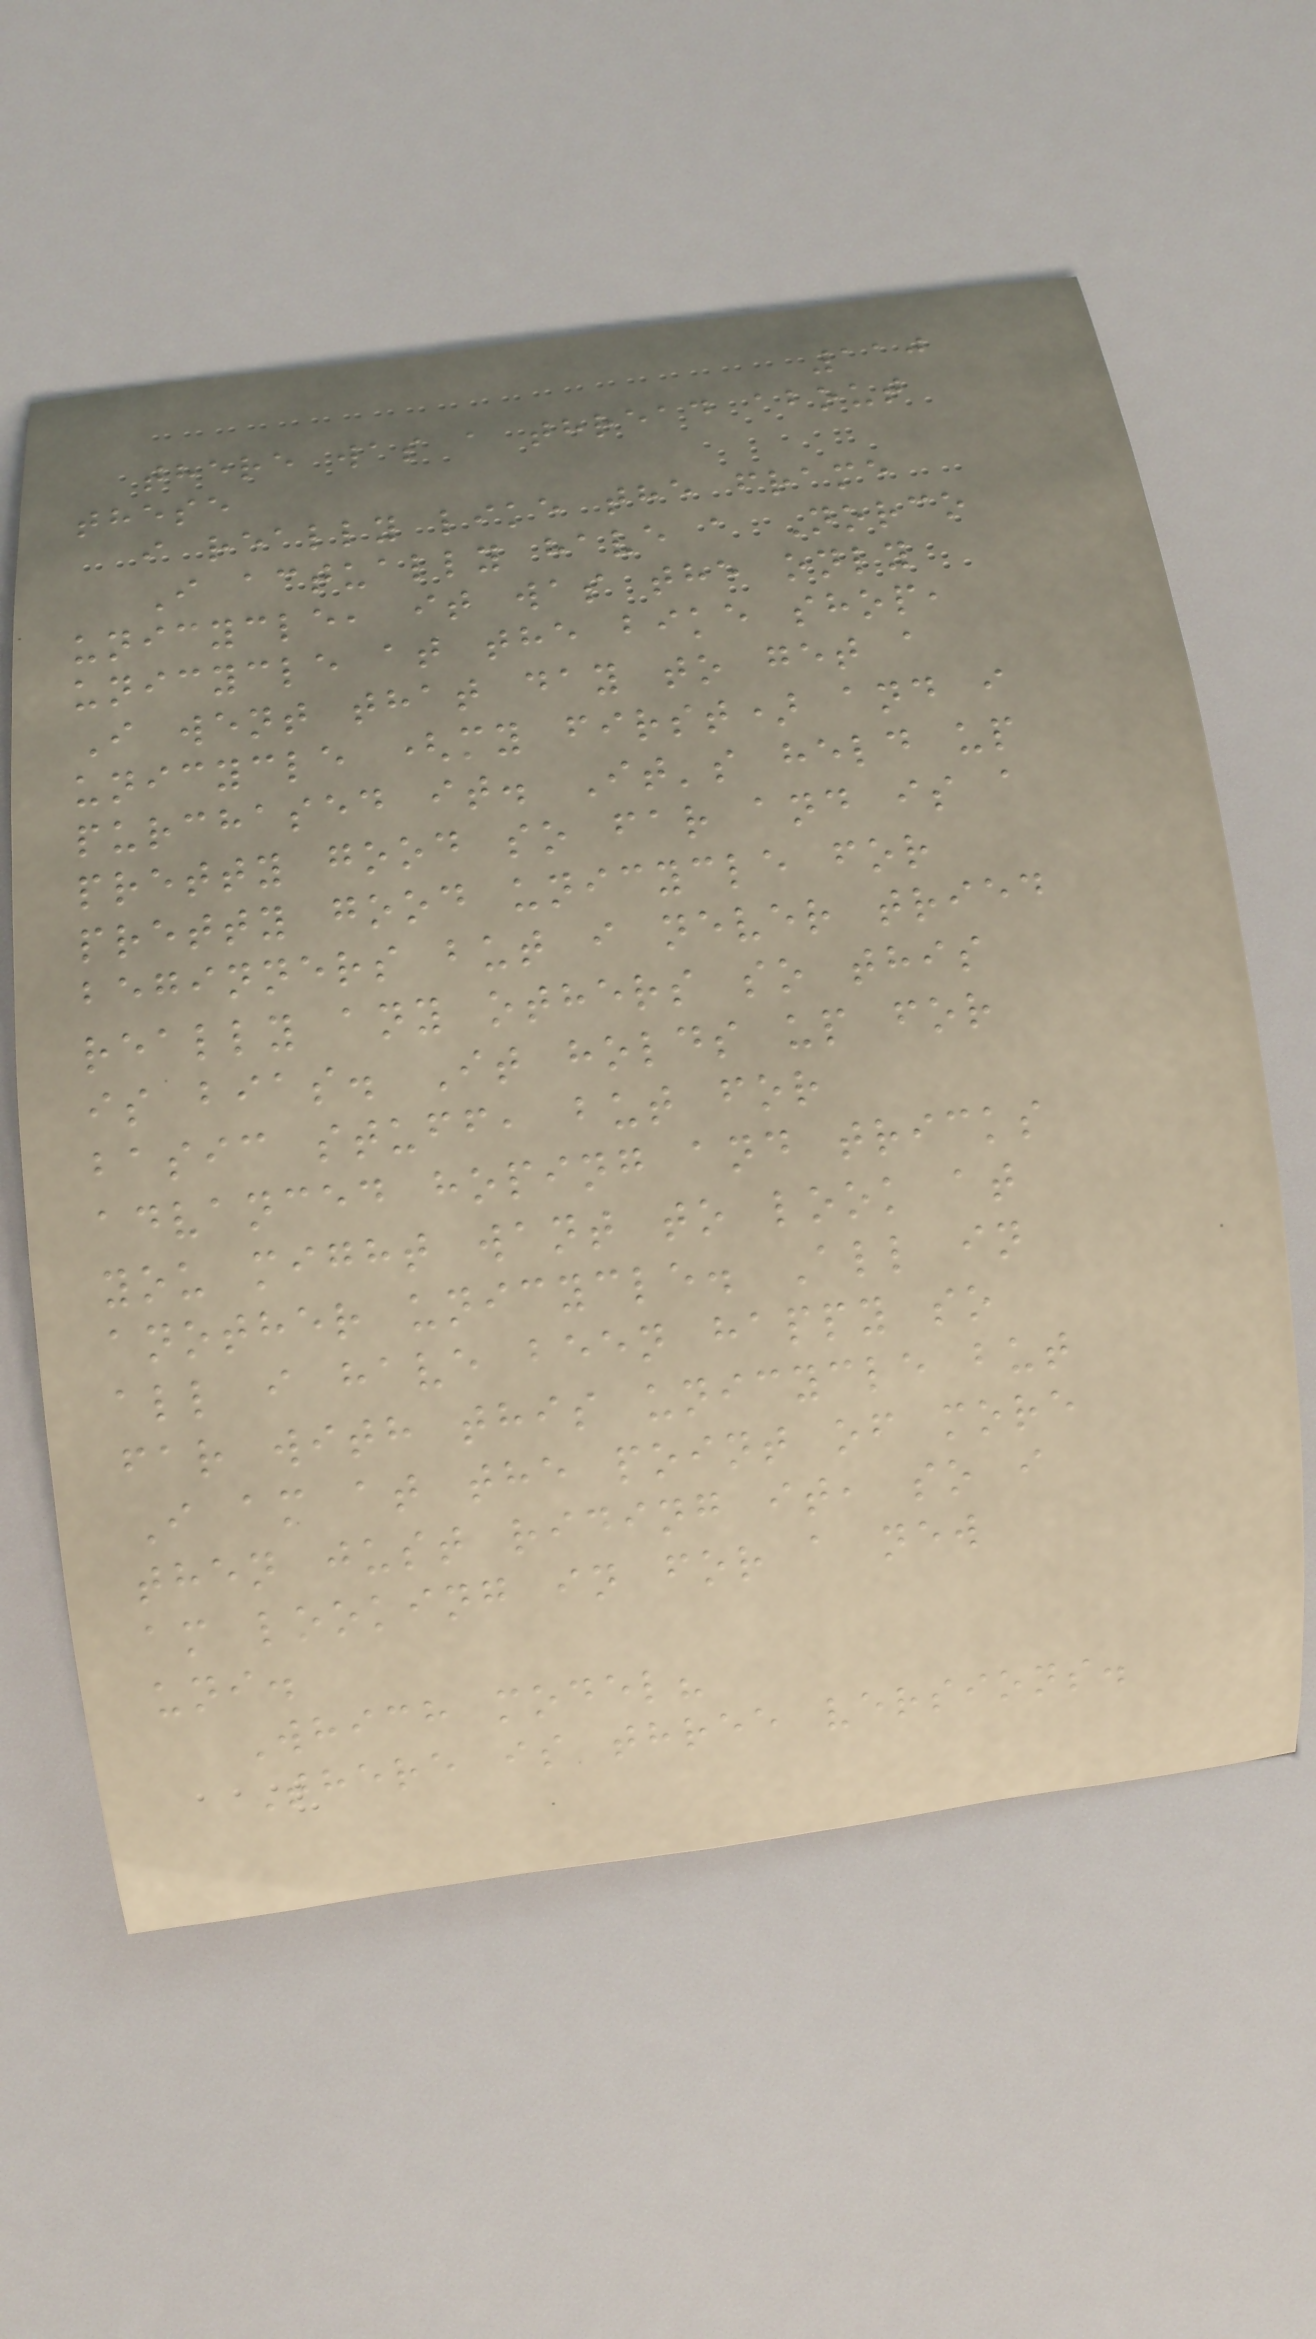110
there was a thread about
these
i really like the frame
I actually have a Norco
unicycle, it was the only
unicycle at the bike shop,
I went that day to get a
unicycle (my first) and i
purchased it. It's held up
pretty good so far and is a
pretty good unicycle for
beginners but i never tried
really any others so this
is bias. It holds up for
basic stuff, but for
advanced hoping and tricks
you might want to look at
another unicycle. All in
all i have been happy so
far with this unicycle but
I am at the point of more
then just riding it, so i
am looking in for a new
uni.
Which model?
There is three versions.
